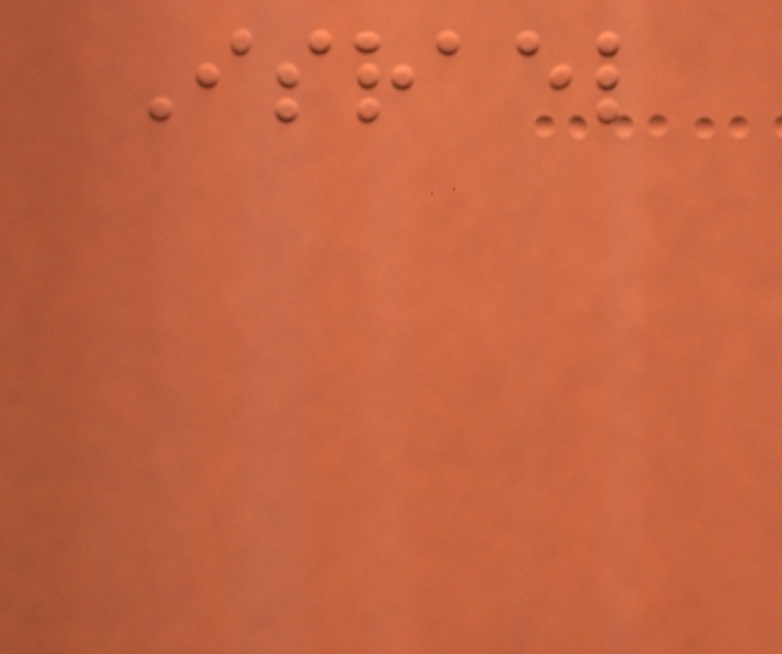Israel
